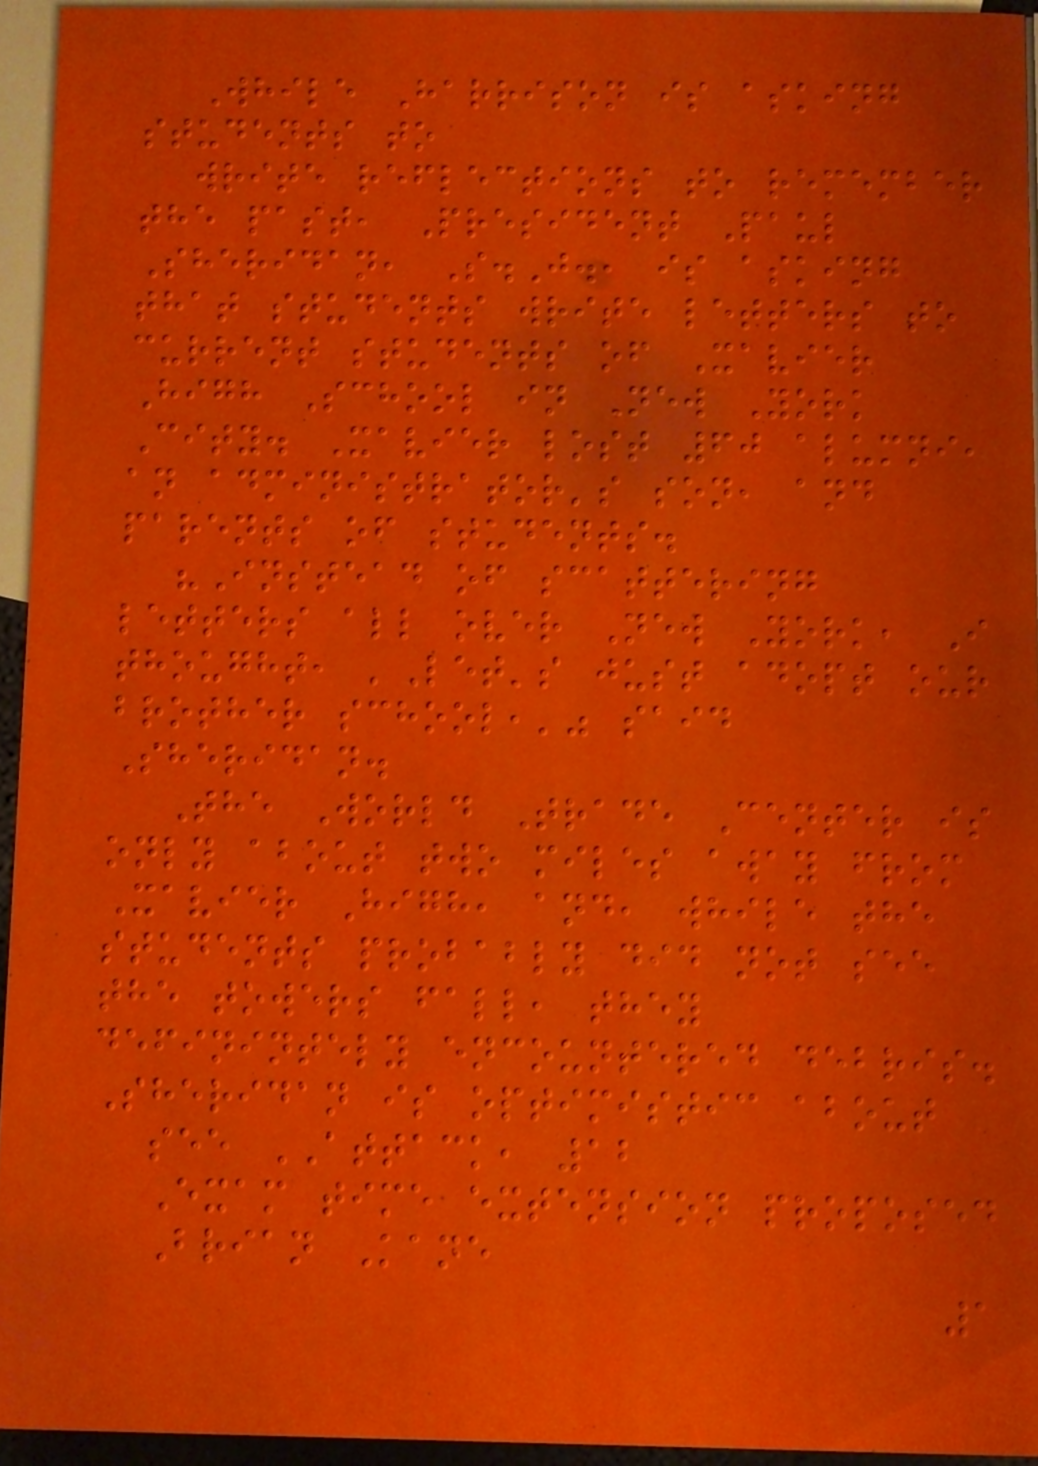While Harrison is asking
students to
write reflections to remember
the past, President Paul
Sheridan, S.J., is asking
that students write letters to
current students of Xavier
High School in New York
City. Xavier lost 60 alumni,
an administrator's son, and
parents of students.
"Instead of scattering
letters all over New York, I
thought, 'Let's just adopt our
brother school,'" said
Sheridan.
The World Trade Center is
only about two miles away from
Xavier High, and, while the
students probably did not see
the towers fall, they
definintely encountered debris.
Sheridan is optimistic about
see ATTACK, 12
Exam time extension proposed
Brian Kane
1
